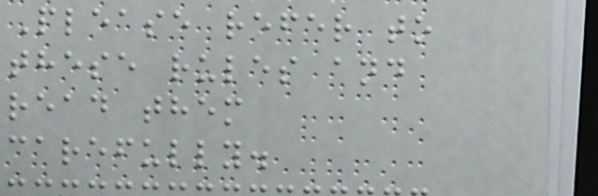Please refer to
these rules and
read them
carefully.
